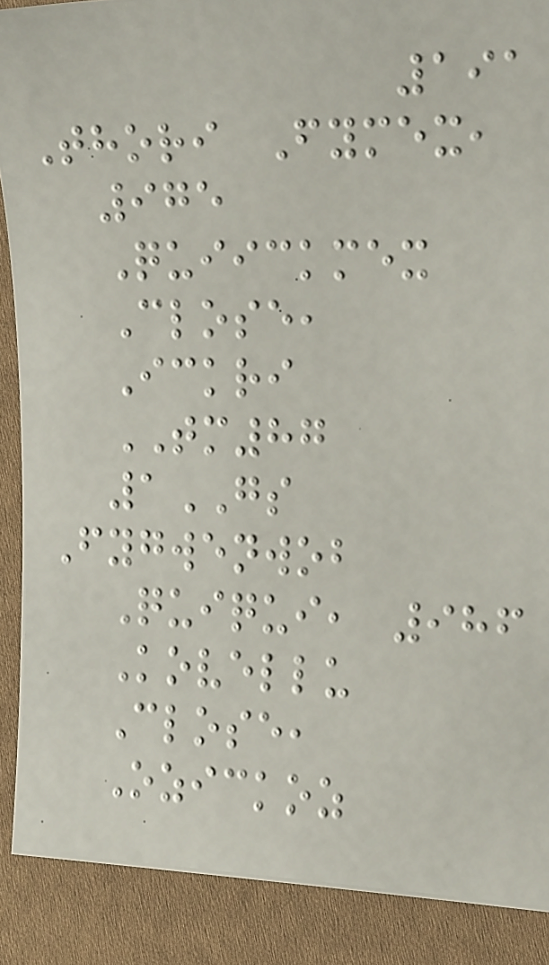191
Thori Fymex,
975
Quiickmex
Close,
Ickri
TM87
1GS
Fygwenwob
Quiqui, 986
Kovellu
Close,
Ozickoz
